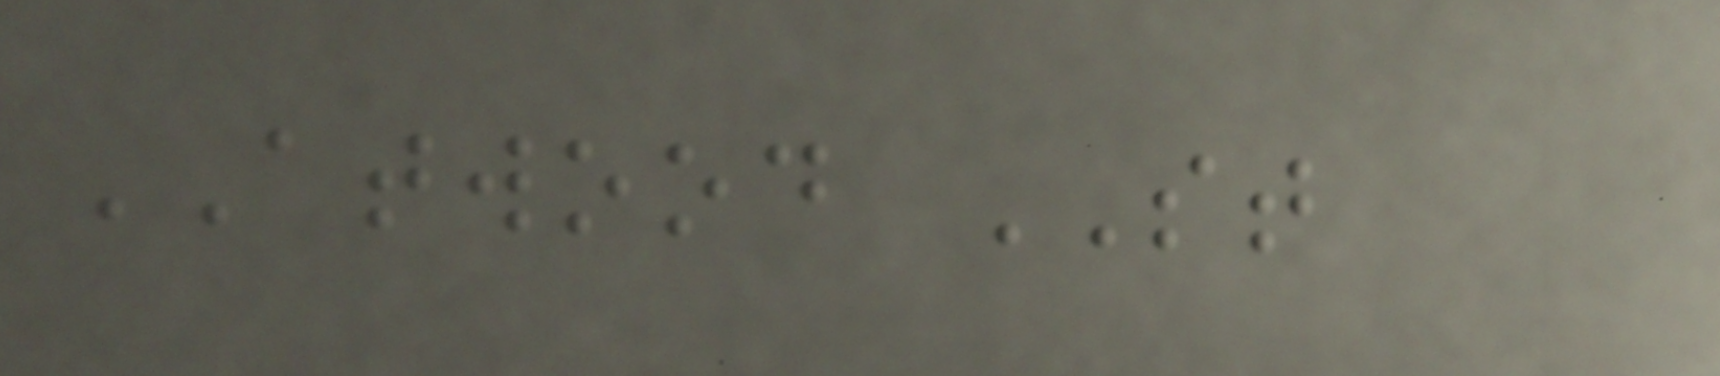ATWOOD ST
